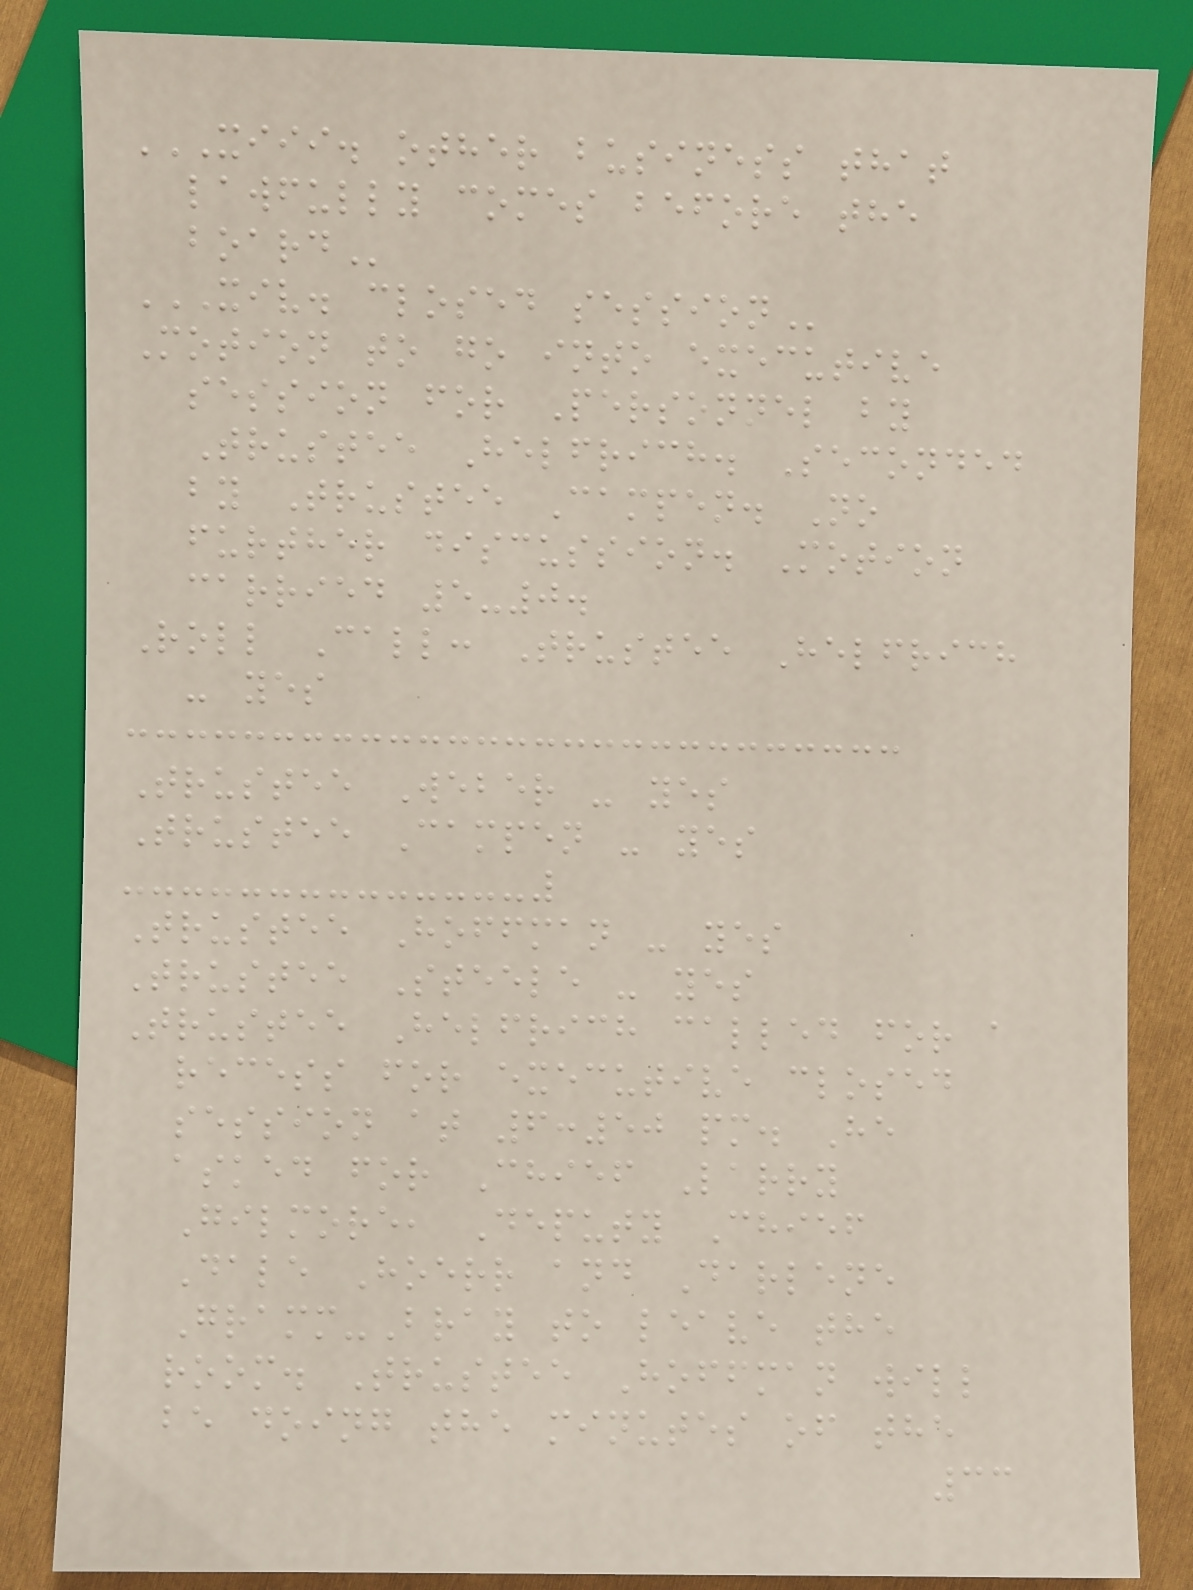XIII. OTHER BUSINESS THAT
LAWFULLY COMES BEFORE THE
BOARD
XIV. CLOSED SESSION
Motion to go into executive
session for Personnel by
Trustee Helfrich. Seconded
by Trustee Campen. No
further discussion. Motion
carried 5-0.
Roll Call: Trustee Helfrich
- yes
Trustee Weber - yes
Trustee Campen - yes
Trustee Hoffman - yes
Trustee Steele - yes
Trustee Helfrich called for a
recess for executive closed
session at 6:50 pm. He
asked for Chief Larry
Gilmore, Deputy Chief
Dale Hoerr and Darlene
Gramm-Bray to leave the
room. Trustee Hoffman will
be doing the minutes of the
33
